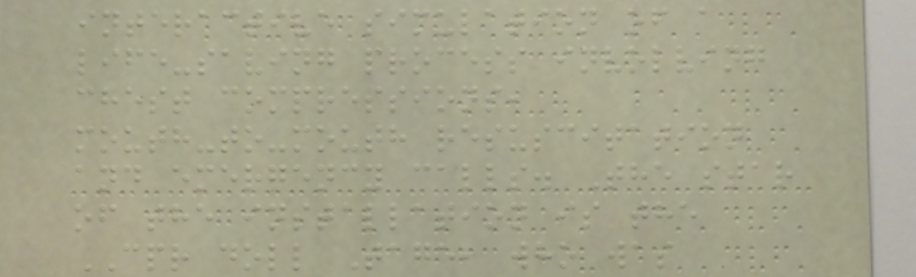interactive simulation of a
life-saving process involving
chest compressions,
mouth-to-mouth resuscitation
and emergency calls. The star
of the installation is the
CPR doll Tage, who was
